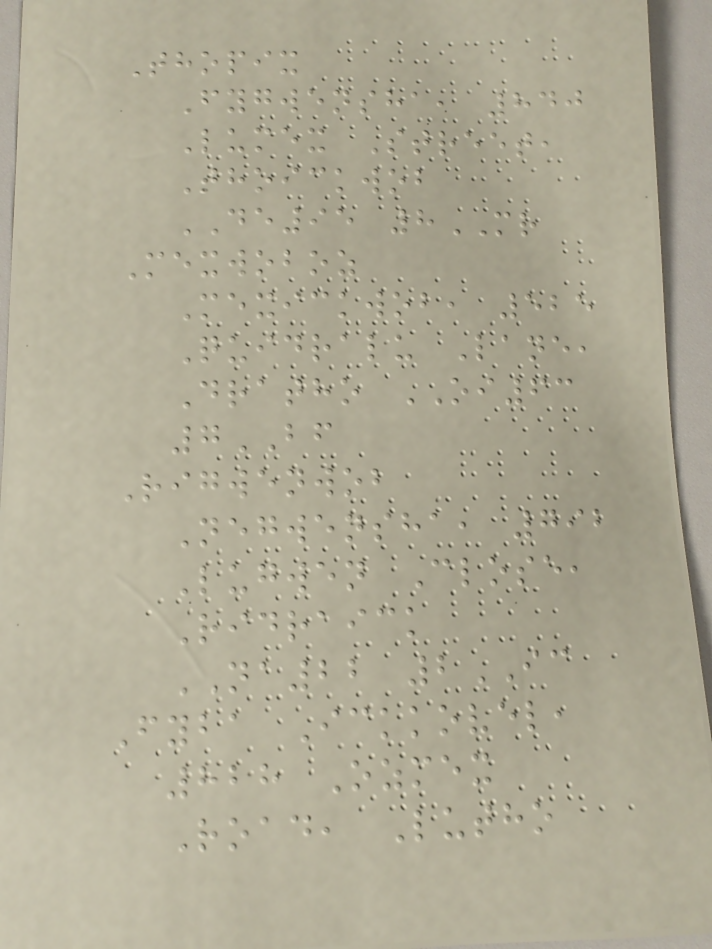Thopix
Fygwensha, 840
Lumex Street,
Thoickwob
DE95 8MR
Mexwoboz
Mexickwob, 525
Quidralu Lane,
Dratho OI63
7BF
Rigwenwob
Negwensha, 792
Lugwen Close,
Ridraick
NA22 2IC
Fyba Ickkovel,
828 Ozmex
Road, Lutho
